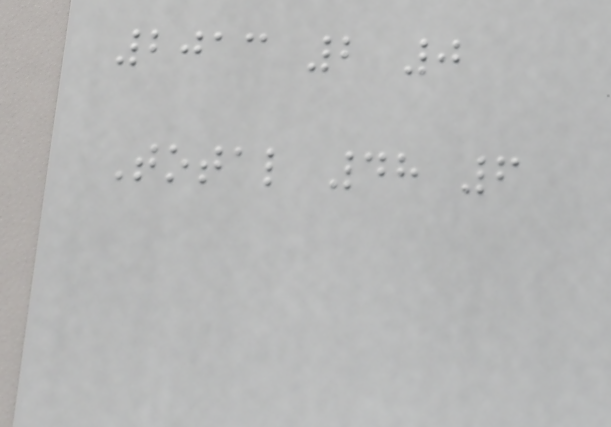2013 2 0
Total 48 6
